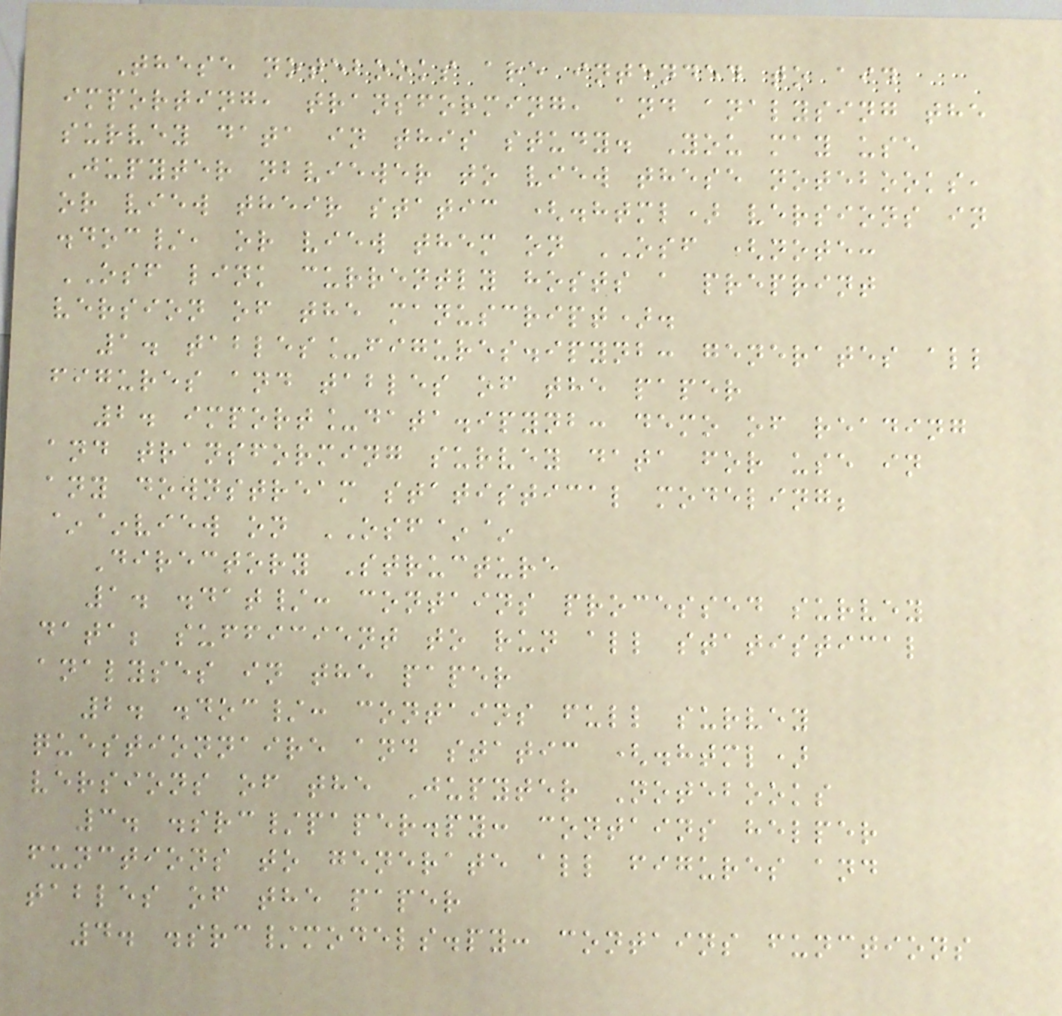These notebooks are intended to aid
importing, transforming, and analysing the
survey data in this study. You may use
Jupyter nbviewer to view these notebooks,
or view their static (.html) versions in
.doc/, or view them on OSF (note:
OSF link currently hosts a preprint
version of the manuscript).
1. tables_figures.ipynb: generates all
figures and tables of the paper
2. import_data.ipynb: demo of reading
and transforming survey data for use in
any downstream statistical modeling;
~~view on OSF~~
Directory Structure
1. .dat/: contains processed survey
data; sufficient to run all statistical
analyses in the paper
2. .doc/: contains full survey
questionnaire and static (.html)
versions of the Jupyter Notebooks
3. .src/paper.py: contains helper
functions to generate all figures and
tables of the paper
4. .src/models.py: contains functions
